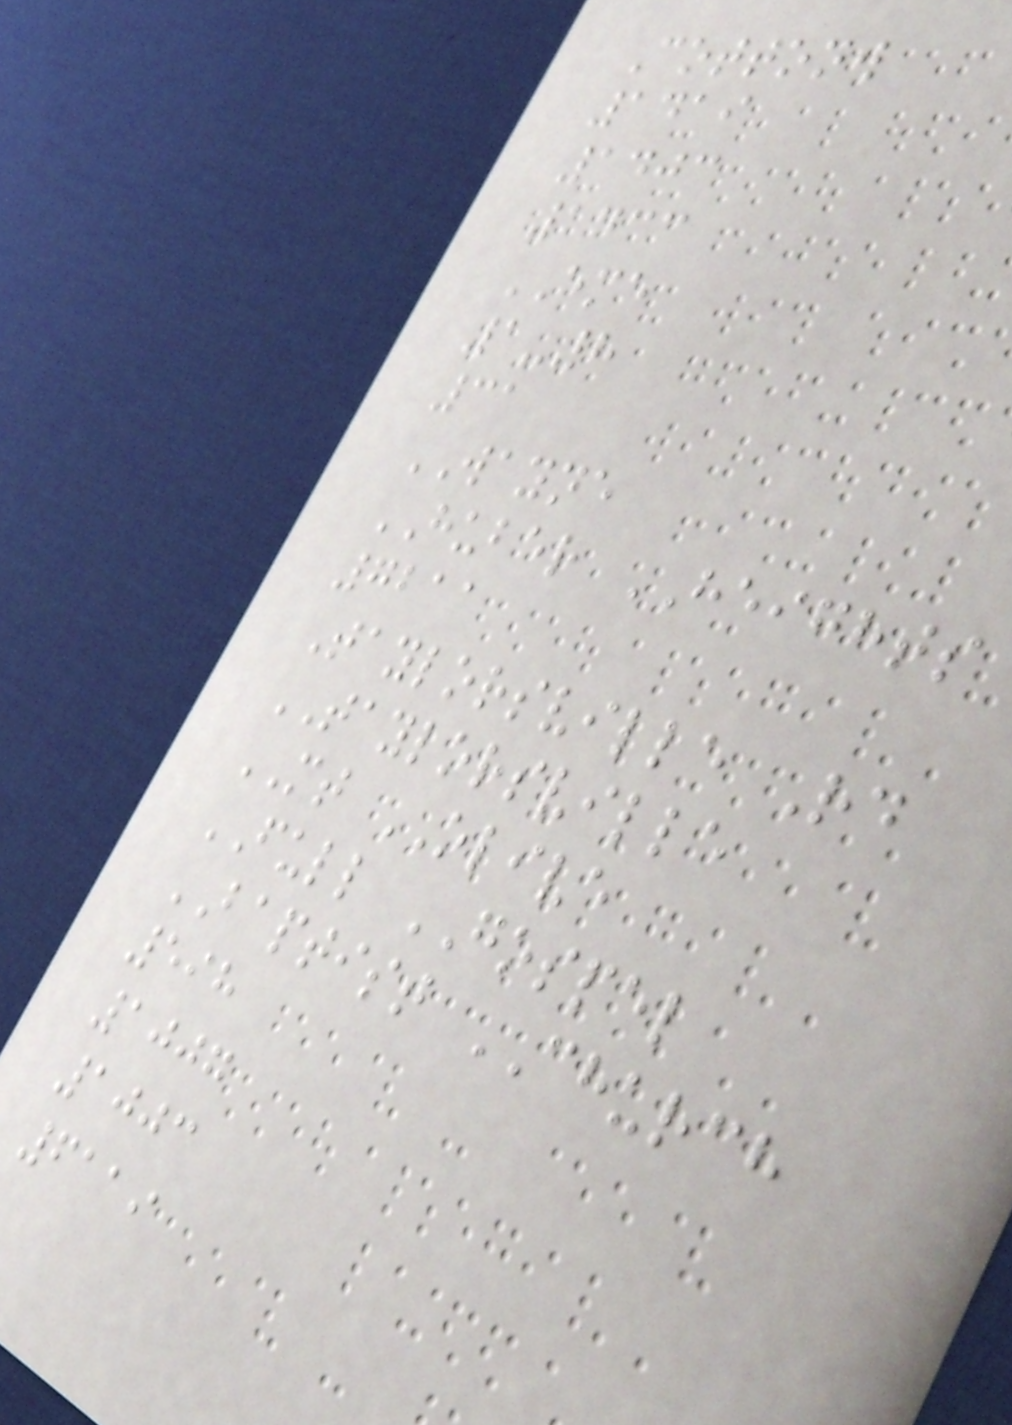Cottonw
1419
1403
1433
EME
1-8
31
WAYNE
HUBER HEIGHTS
7211
Taylorsville Rd
TAYLORSVILLE
MT OLIVE
FULL GOSPEL
BAPTIST CHURCH
598
1007
1003
6119
